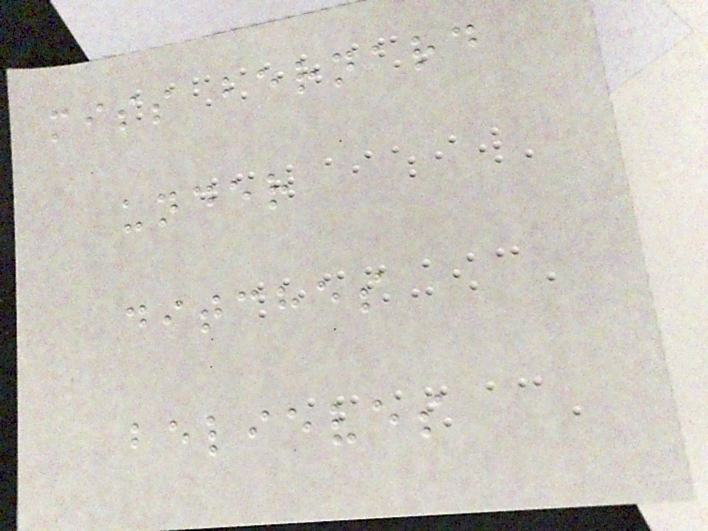miss bernard
under
ditches
believes
